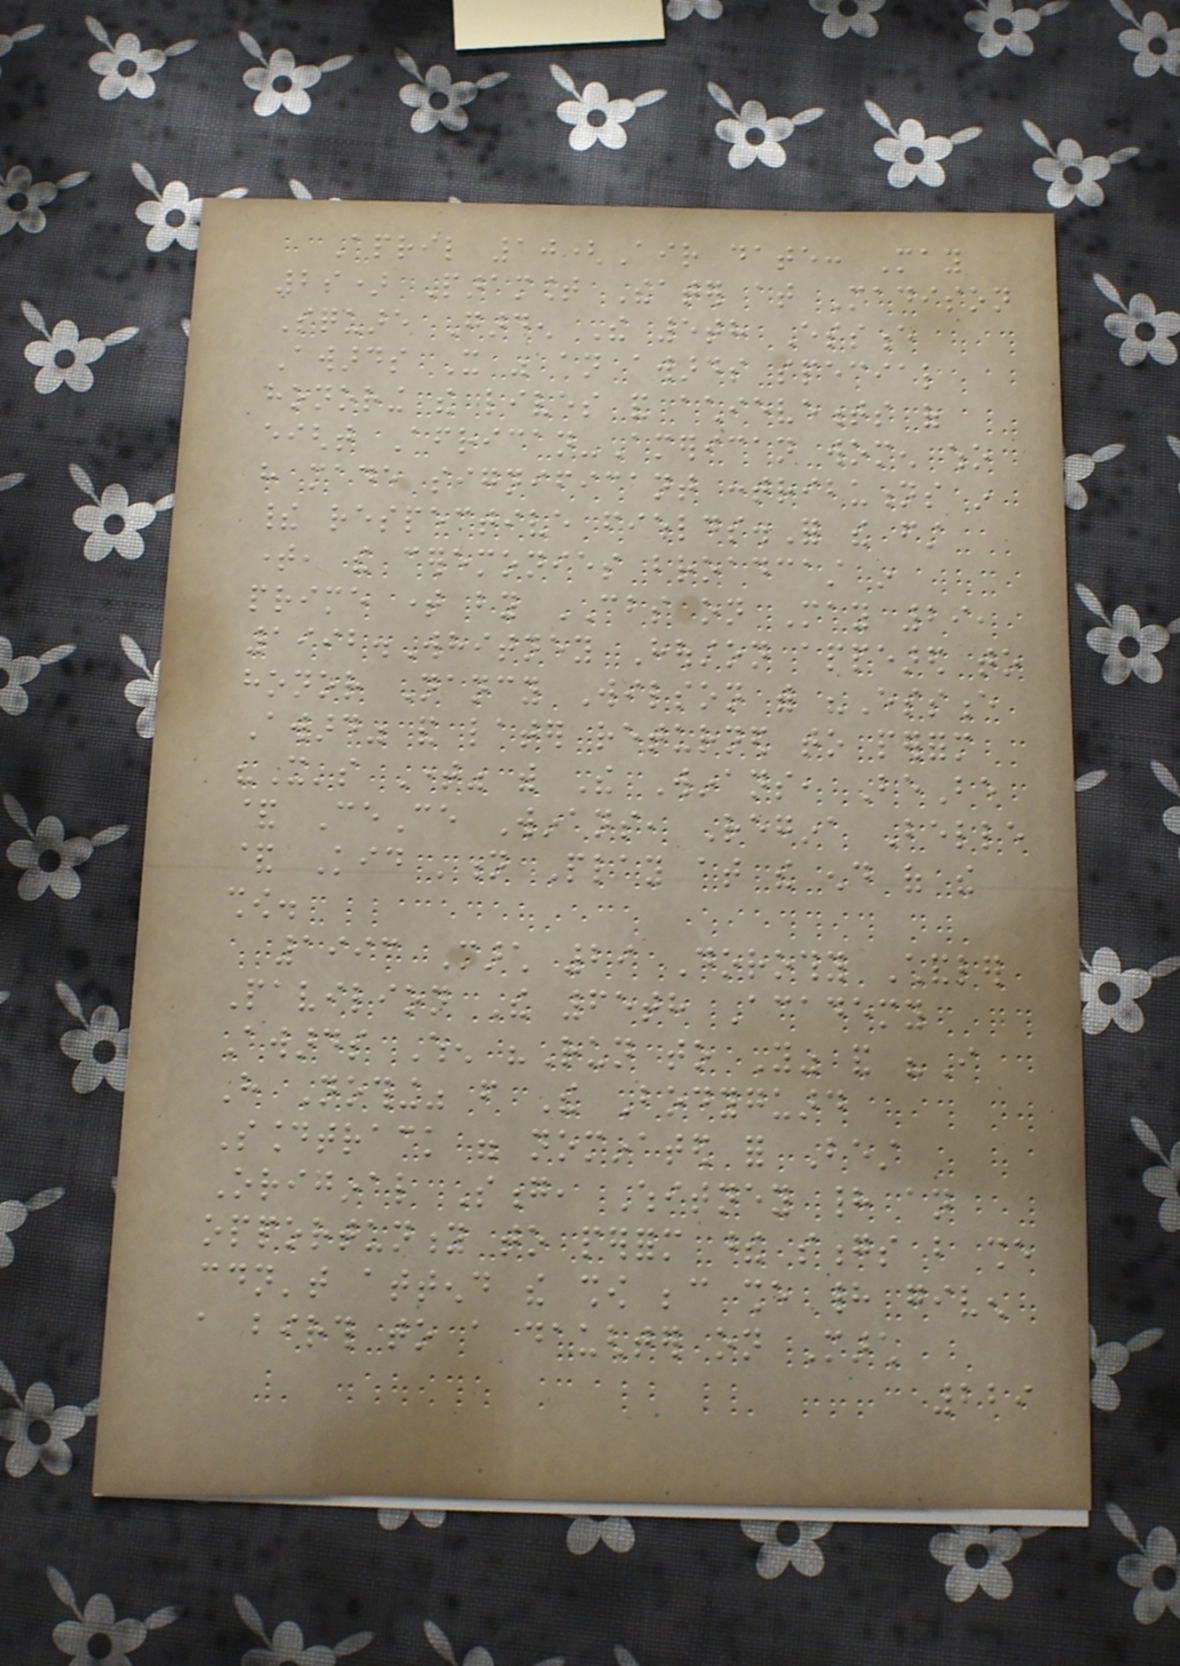April 10(Air date: May
29) Paramount Theater at Madison
Square Garden The 5th Essence
Awards It was an awards special
honoring the lives and achievements of
eight African-American women who
have made significant contributions in
their respective fields.For the first
time, the ceremonies broadcast in
prime time by CBS on May 29,
1992.Whitney Houston appeared to
honor Nancy Wilson with "Essence
Award" and later returned to perform
"It's Time" with The Winans, BeBe
& CeCe Winans, Regina Belle
& Kid 'n Play at the end of the
show.
1993 March 29 Dorothy Chandler
Pavilion The 65th Academy
Awards When "Run to You" and "I
Have Nothing" from The Bodyguard
Soundtrack were nominated for Best
Original Song, Whitney had an
opportunity to perform these songs but she
couldn't attend the show because she had given
a birth to a daughter on March
229
